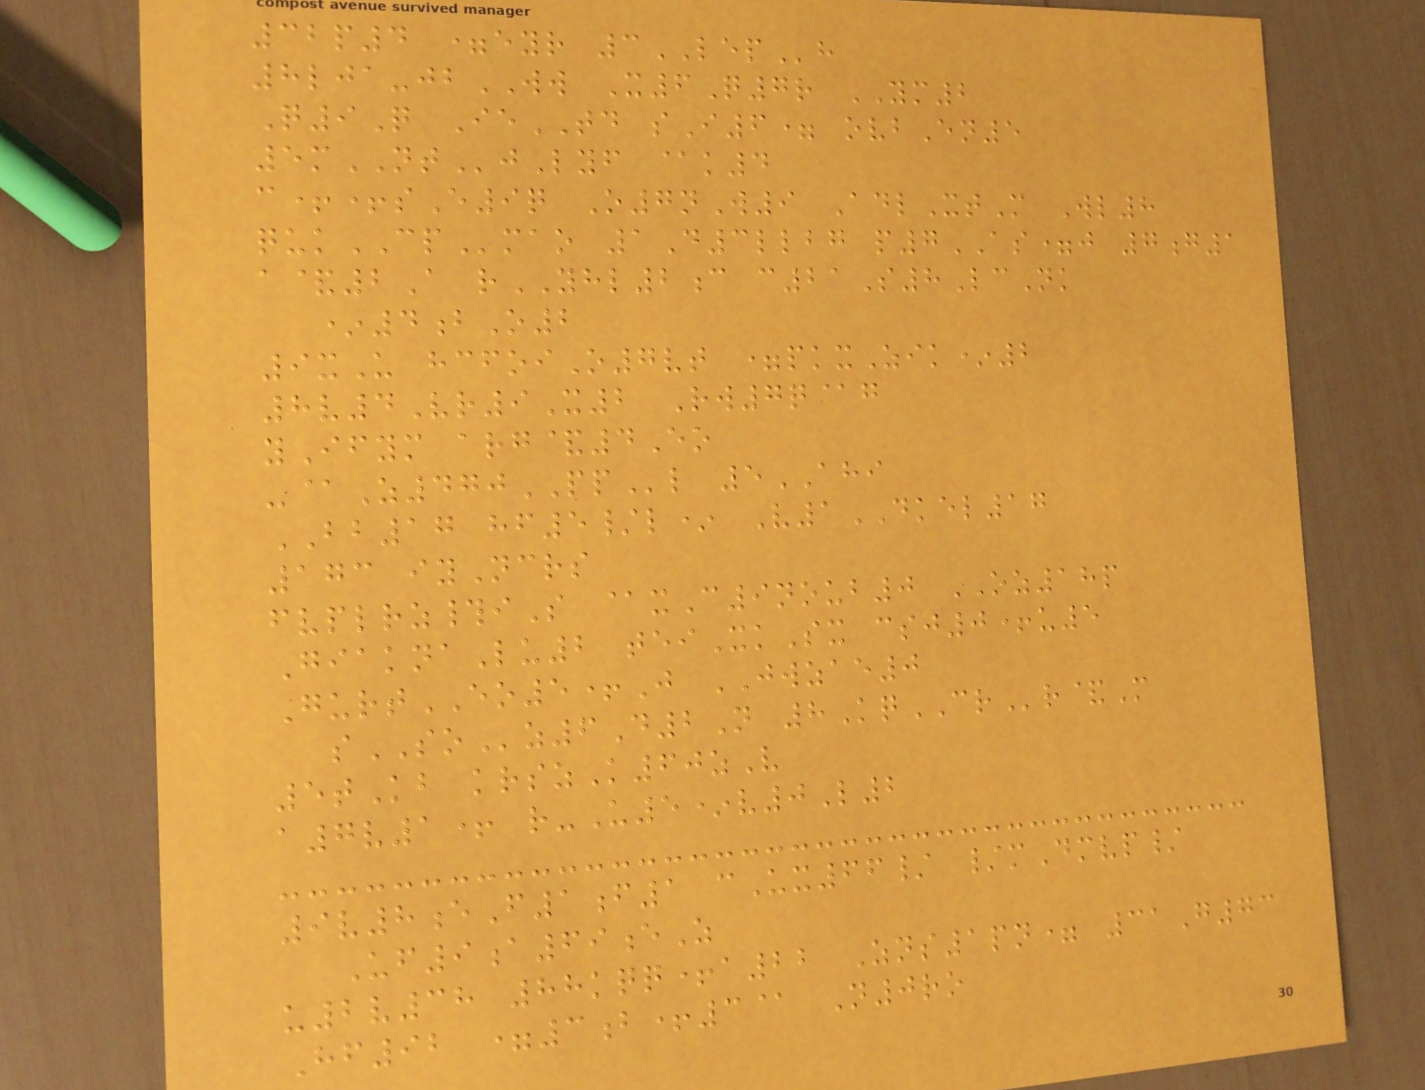32p4 =eyr 3LEPh
8lja-jbWW X6Q7r YM2
Q9Q IeTD sI6= ovbEn5
5mNTjLyf @k4
c++sE9q O7nW9 AdlXtM Wl8
qukCPmao 1D3llbg p7AS=j 7g1
a&2A rYHL2c c21S8LcNk
*4bO2
9xU hcfoiO7vt =pkxZik*2
8v4Vr9X2 Rw7q@g
yIfym arg&4Eo
-@Z470PPl 5AHI
BB17 hf5/l* V1DKEL17
173 iyNcrs
fvplrz#iS @xC9noub0 OZ18p
GiaknaLu2 teiXkSx csj0+u5
GurtEO5+J JWZAE0
sSOz6D2N 8KqCRr&M
5tKb krszK60zV
a7v1+ r-U5*v0L2
9v8eF1f1 cUx66/ /mDmvp/
Uf9a69eZ
u2v38 88kqq+a22 Zns1pn= 31G73
Hf92 =3b+3@ N0ro
